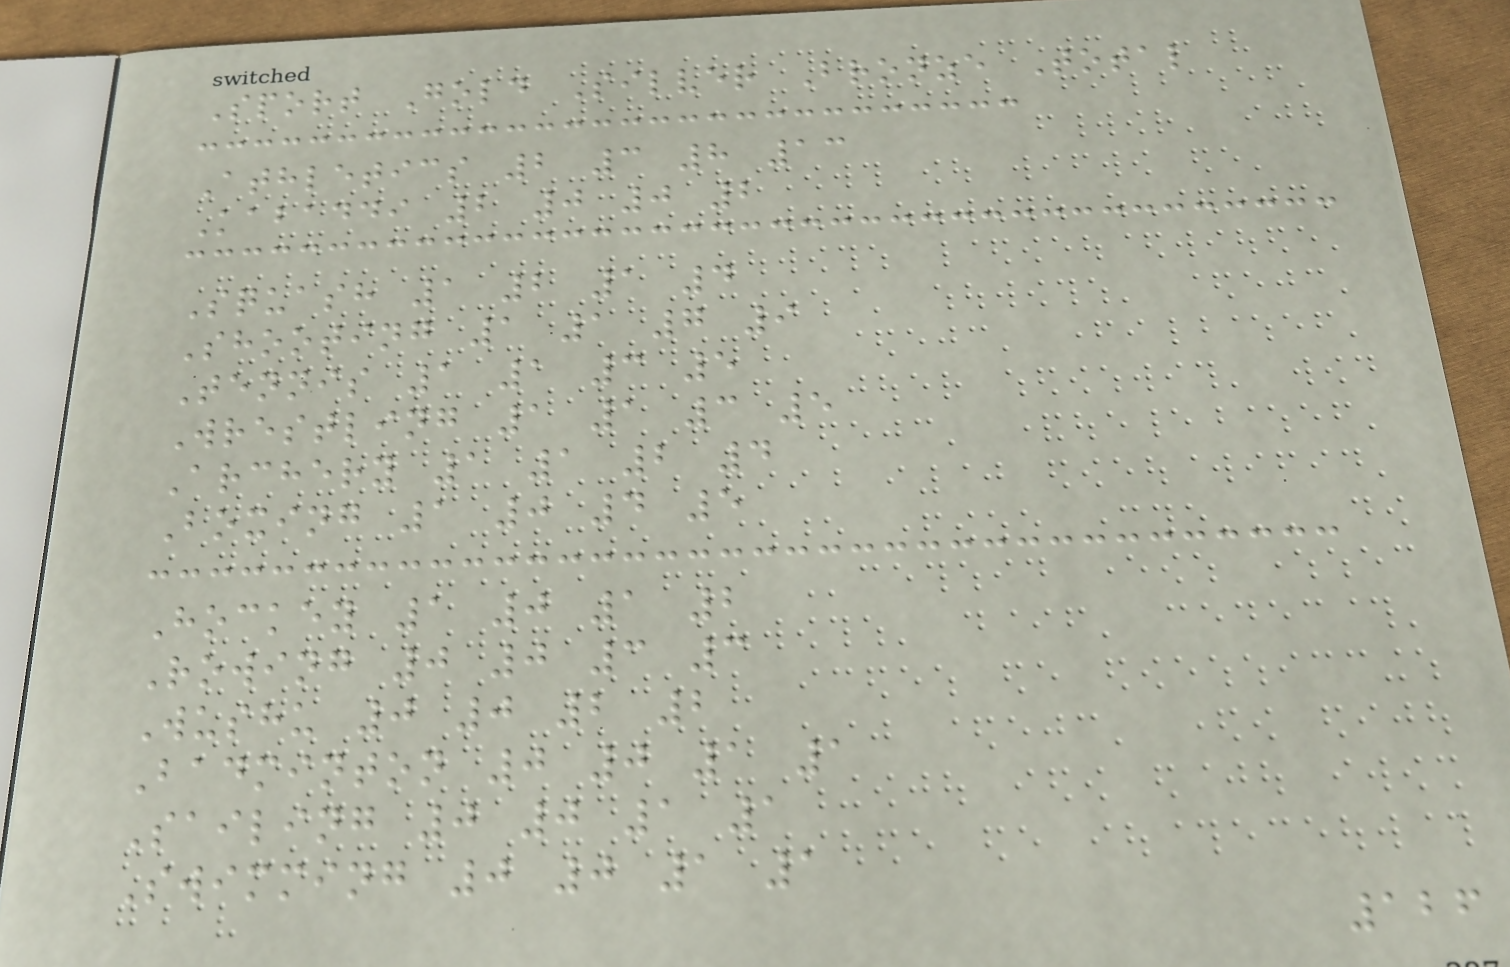Sport Gold Silver Bronze Total
Athletics 2 3 8 13
Kabaddi 2 0 0 2
Squash 1 2 1 4
Shooting 1 1 7 9
Tennis 1 1 3 5
Wrestling 1 1 3 5
Archery 1 1 2 4
Boxing 1 0 4 5
Hockey 1 0 1 2
Rowing 0 0 3 3
Wushu 0 0 2 2
Badminton 0 0 1 1
Sailing 0 0 1 1
Swimming 0 0 1 1
126
